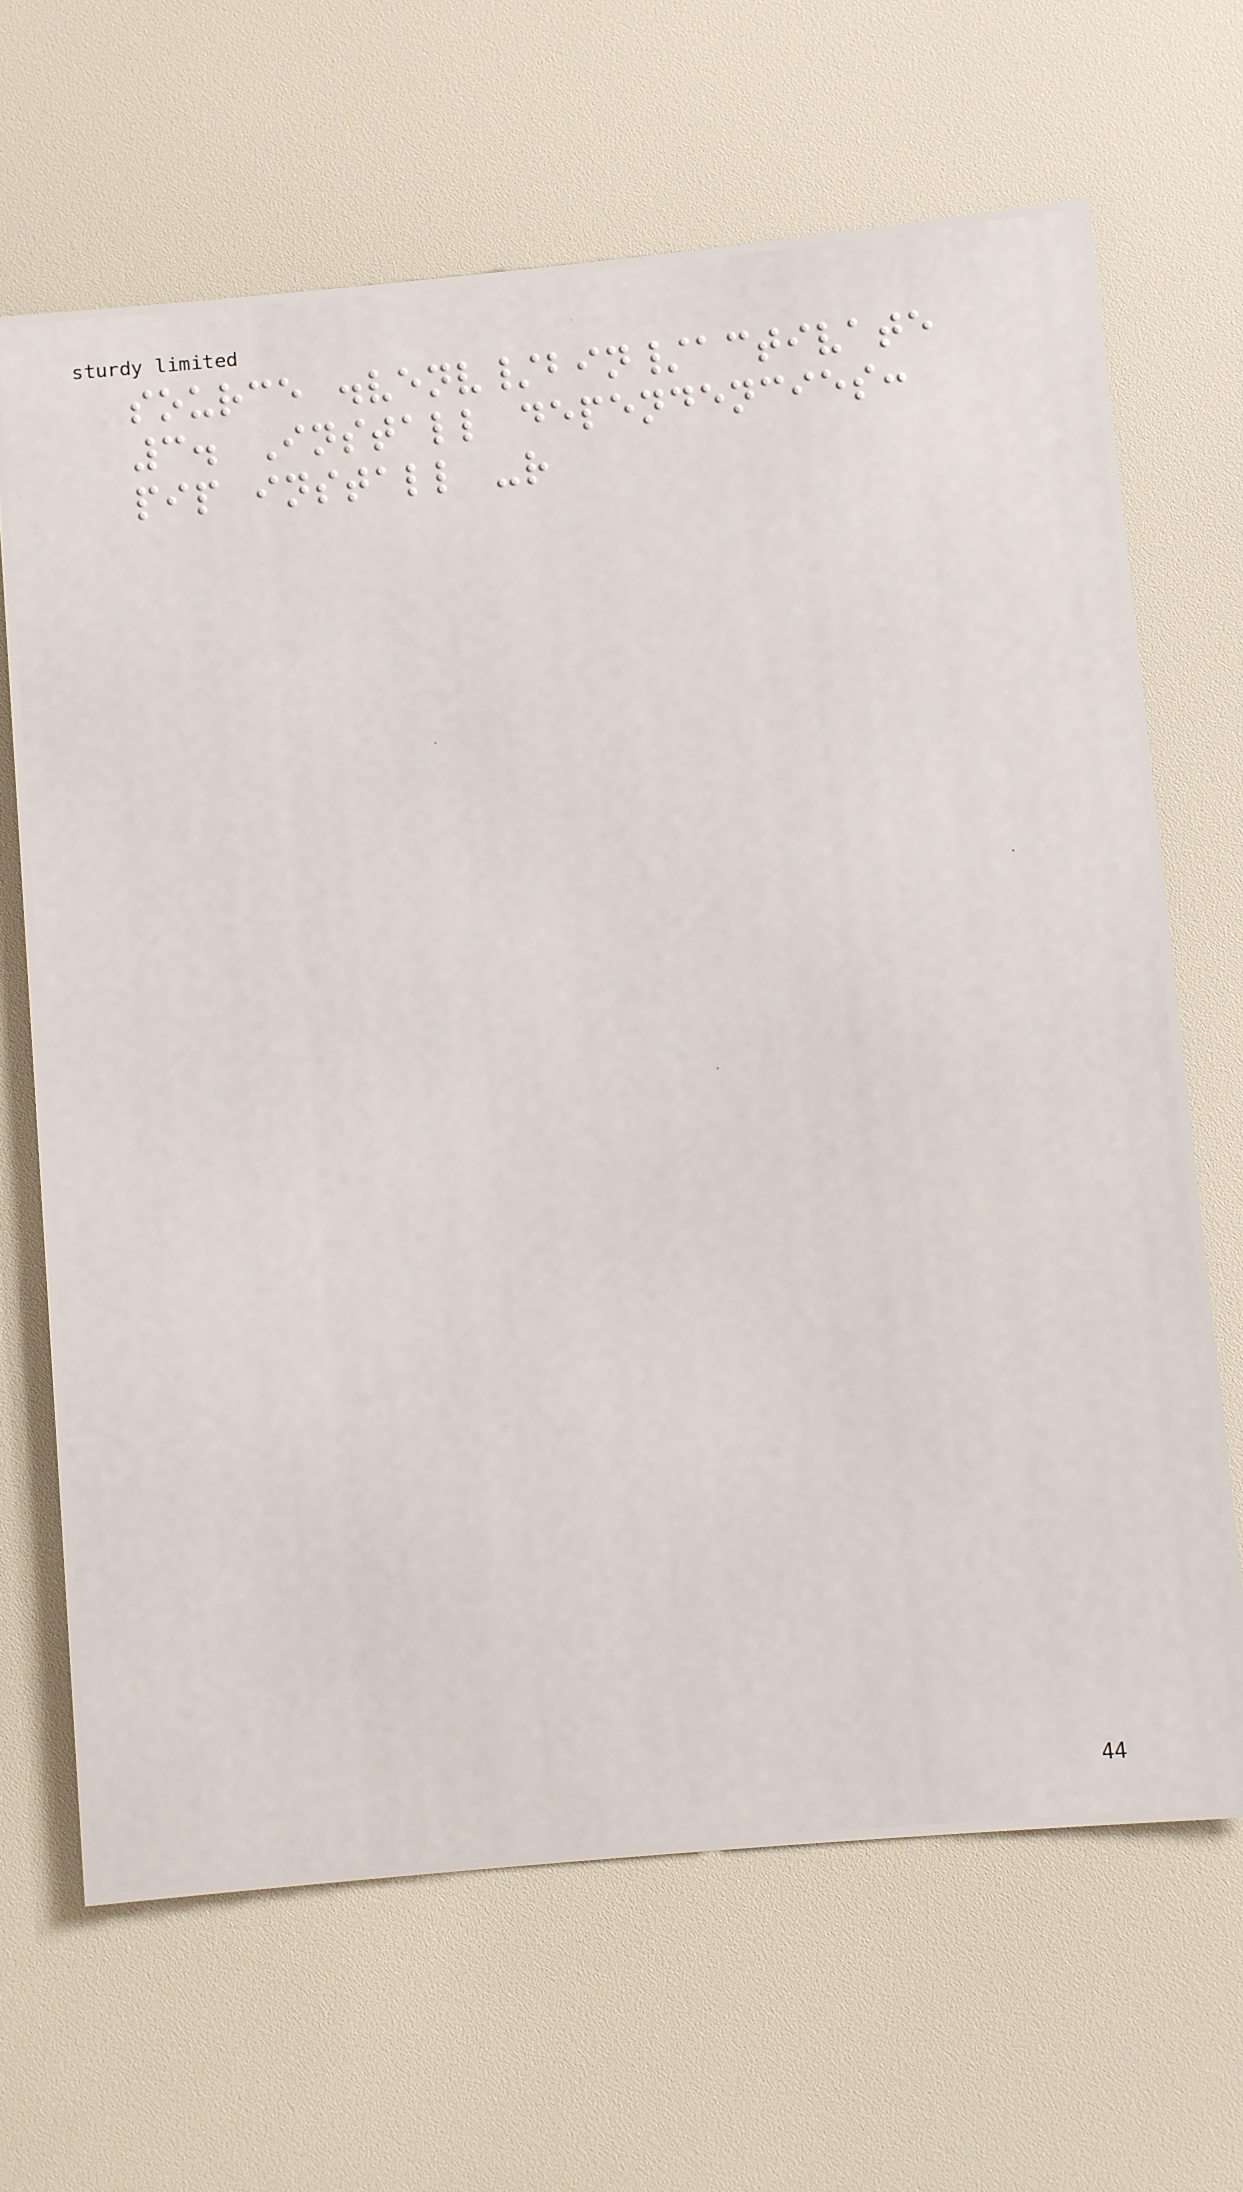source .venv/bin/activate
3. Install dependencies:
pip install -r
